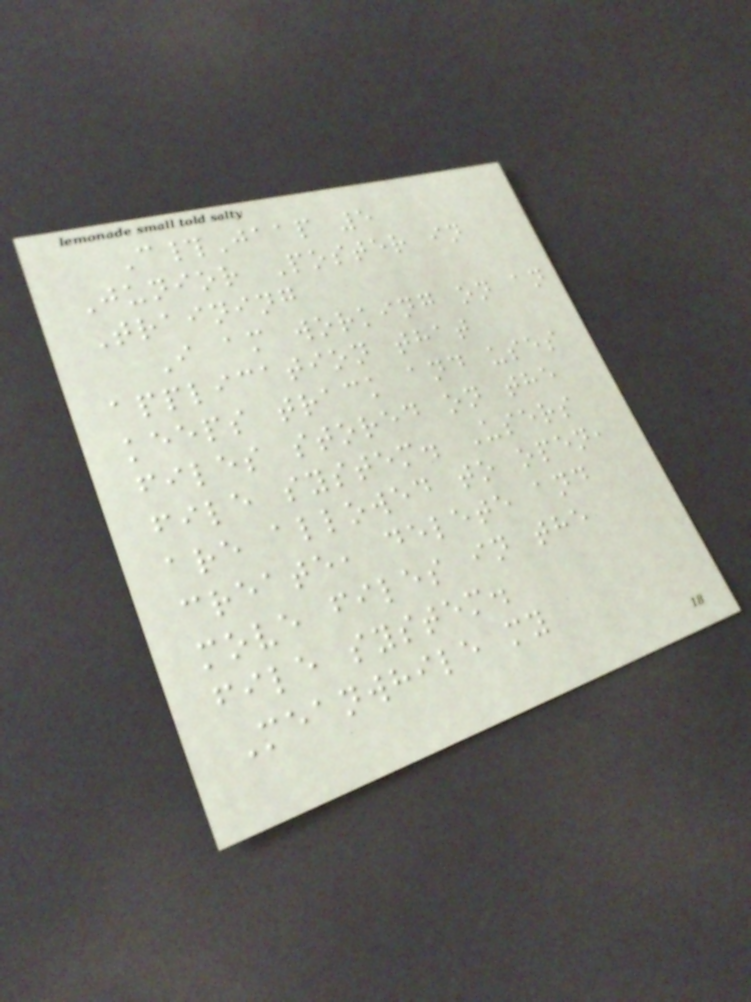C#Jaap 5
Junior Poster in
Training
I am working on an
application that
keeps track and uses
files stored on the
file system. Users
are allowed to open,
create, delete and
move files in the
file system.
Meanwhile my
